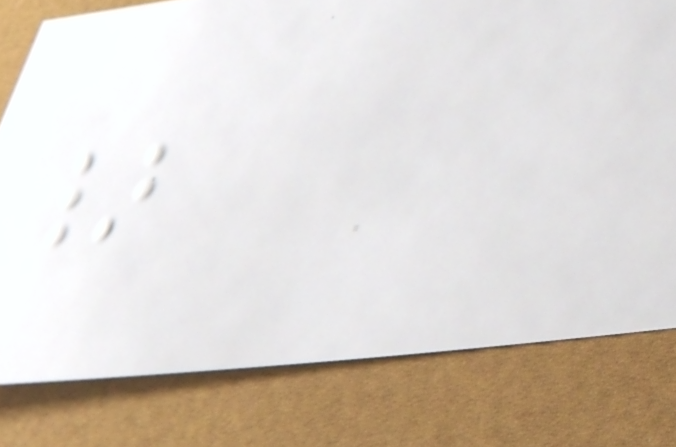}
